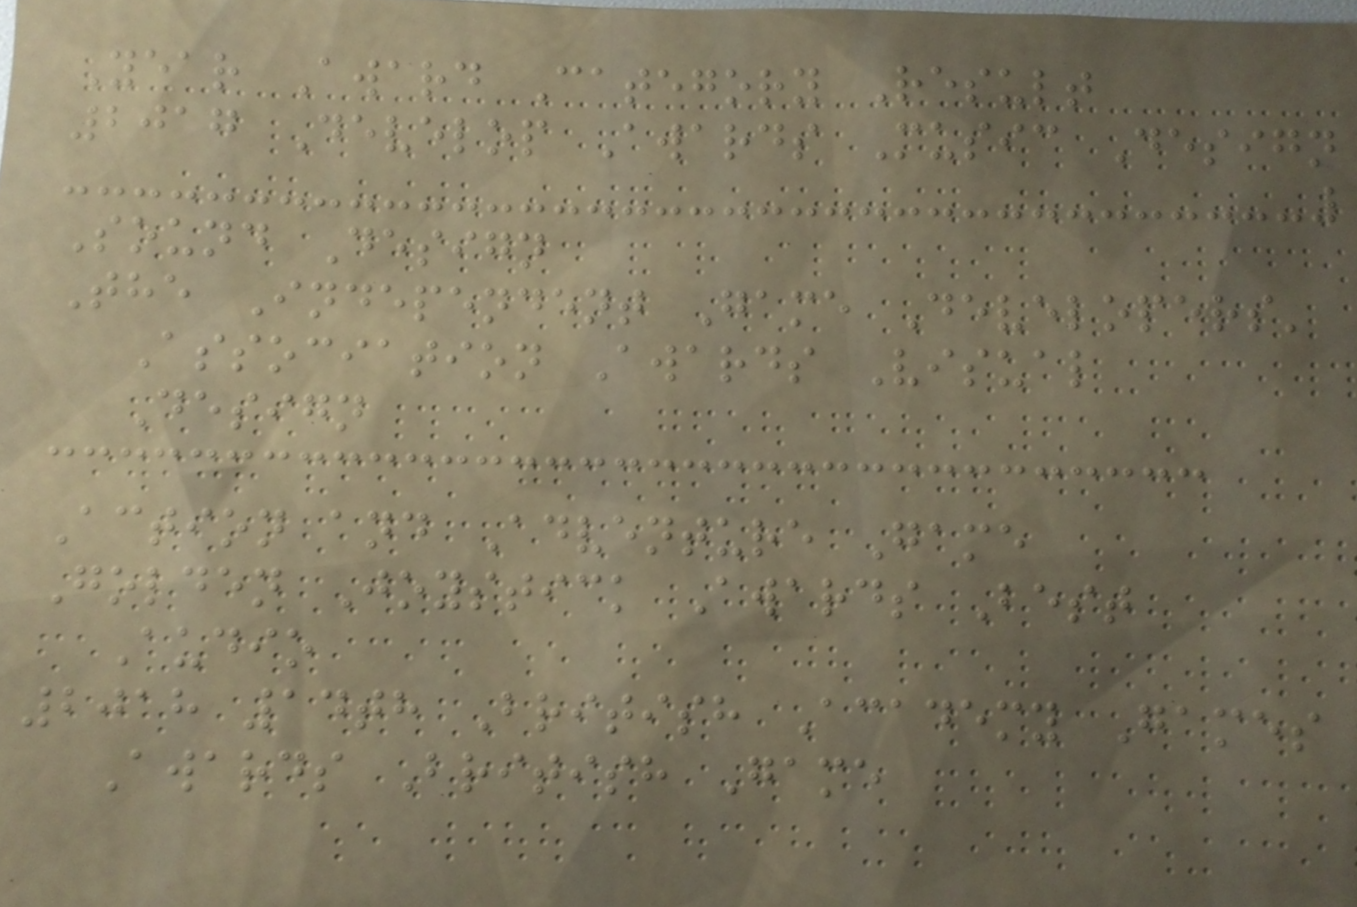Year Award Category Result
2017 Develop Awards Music Design
Sound Design
The Independent Game Developers'
Association Awards Visual
Design
Action and Adventure Game
Golden Joystick Awards Best
Audio
2018 14th British Academy Games
Awards British Game
